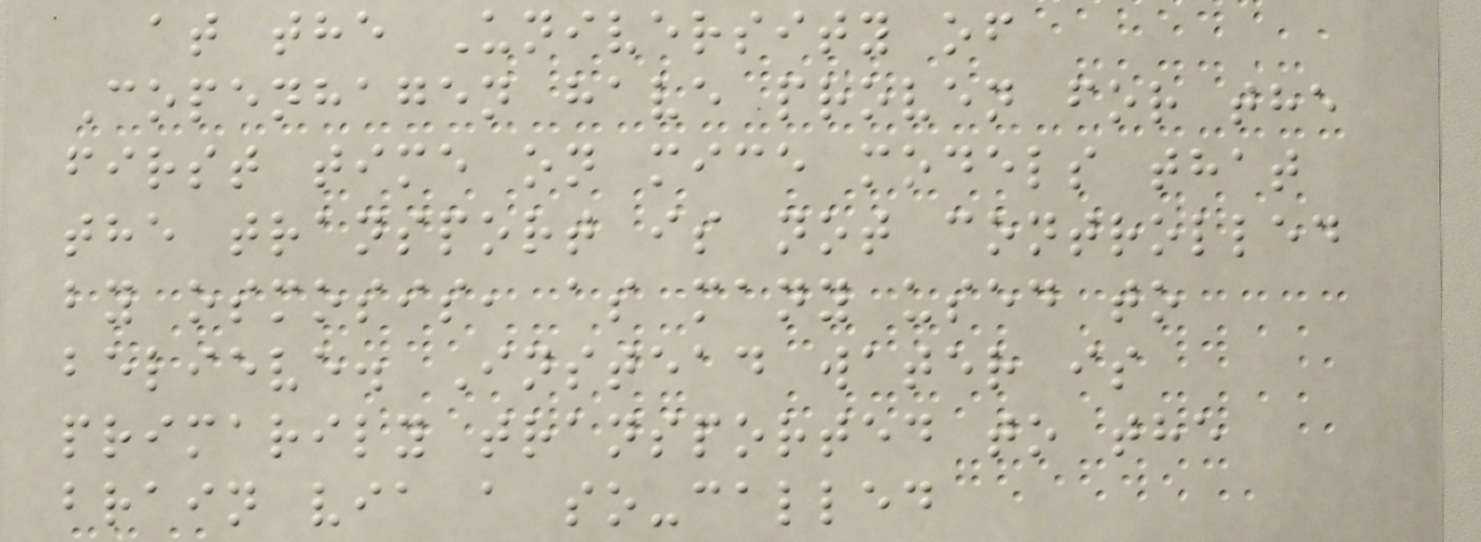at the University of
Copenhagen have proven for the
first time on mice models that
the transport is not controlled
by osmosis, as many used to
believe. Instead water is
primarily transported to the
brain via a so-called
